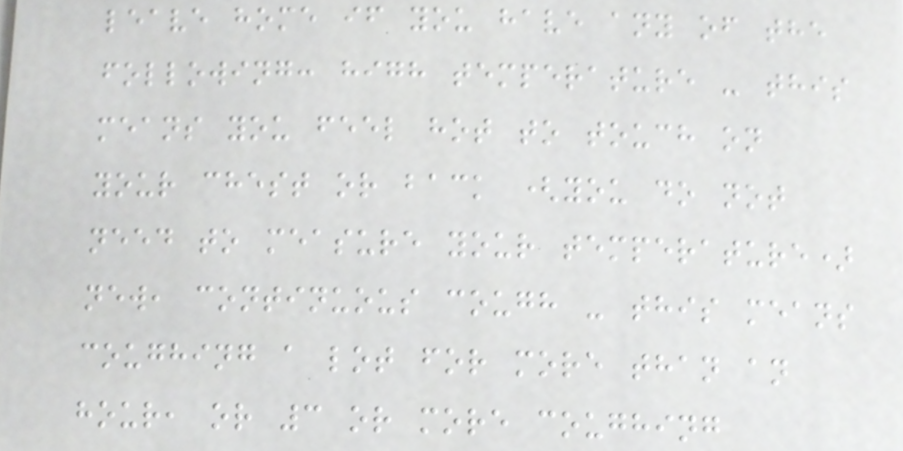leave home if you have any of the
following: high temperature - this
means you feel hot to touch on
your chest or back (you do not
need to measure your temperature)
new, continuous cough - this means
coughing a lot for more than an
hour, or 3 or more coughing
